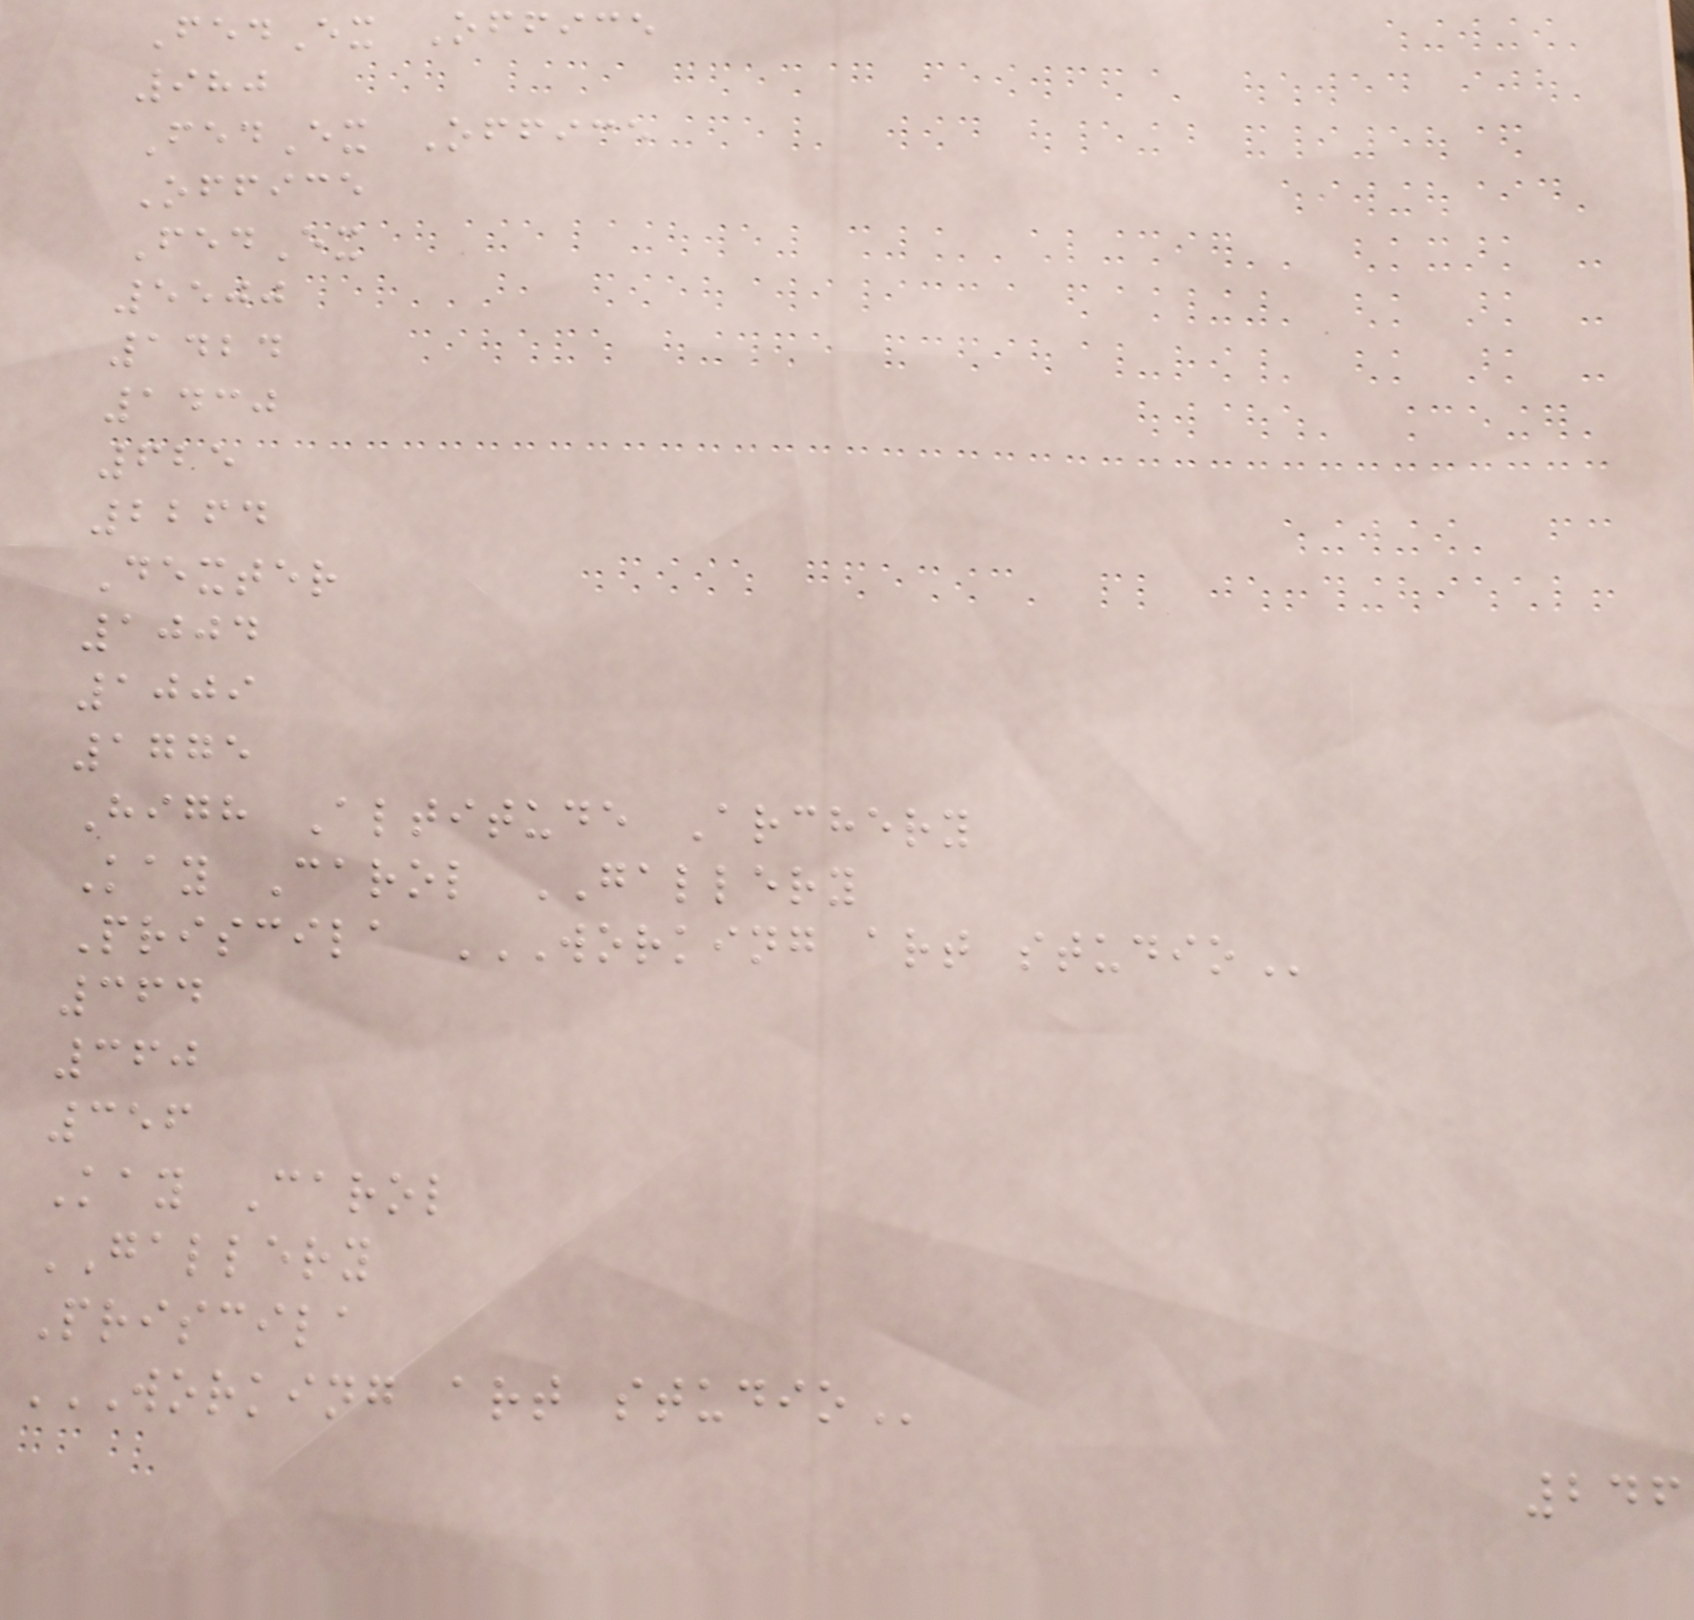FedEx Office
980
FedEx Office
Office
FedEx
5500
1424
1430
625
2264
Dexter
1004
1009
1775
High Altitude Archery
Kay Carol GALLERY
Priscila WORKING ART STUDIO
364
360
356
Kay Carol
GALLERY
Priscila
WORKING ART STUDIO
246
